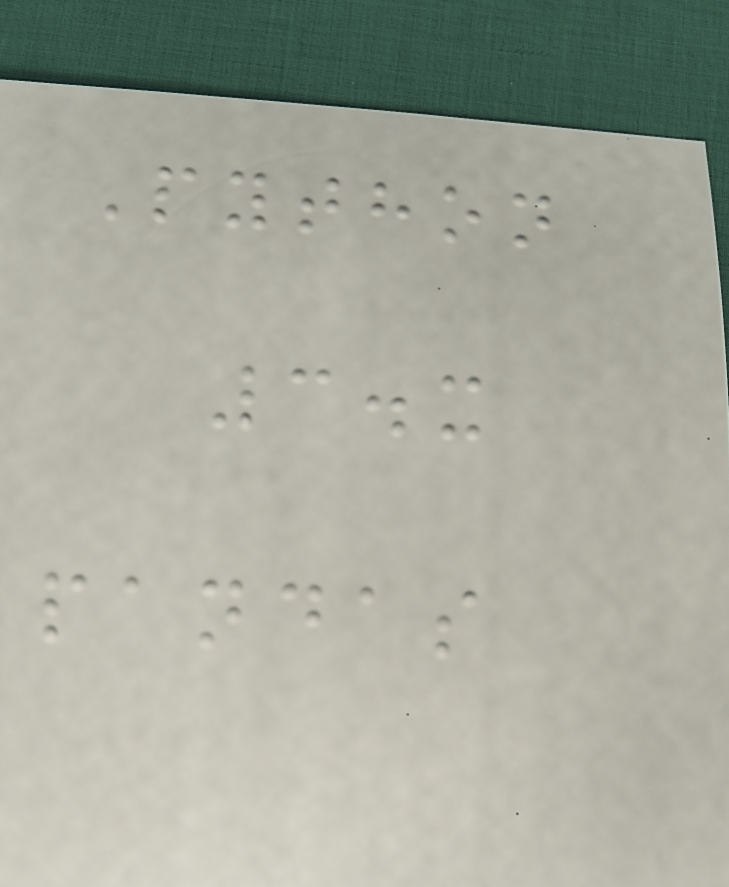Python
3.x
pandas
